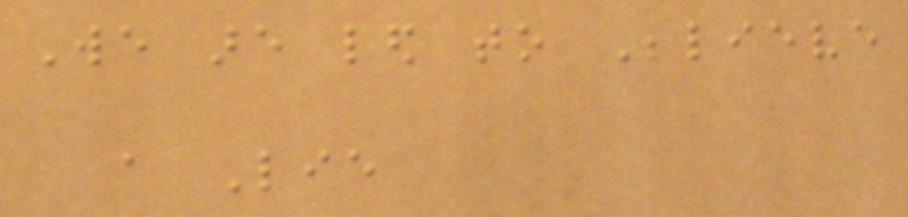We are led to Believe
a Lie
